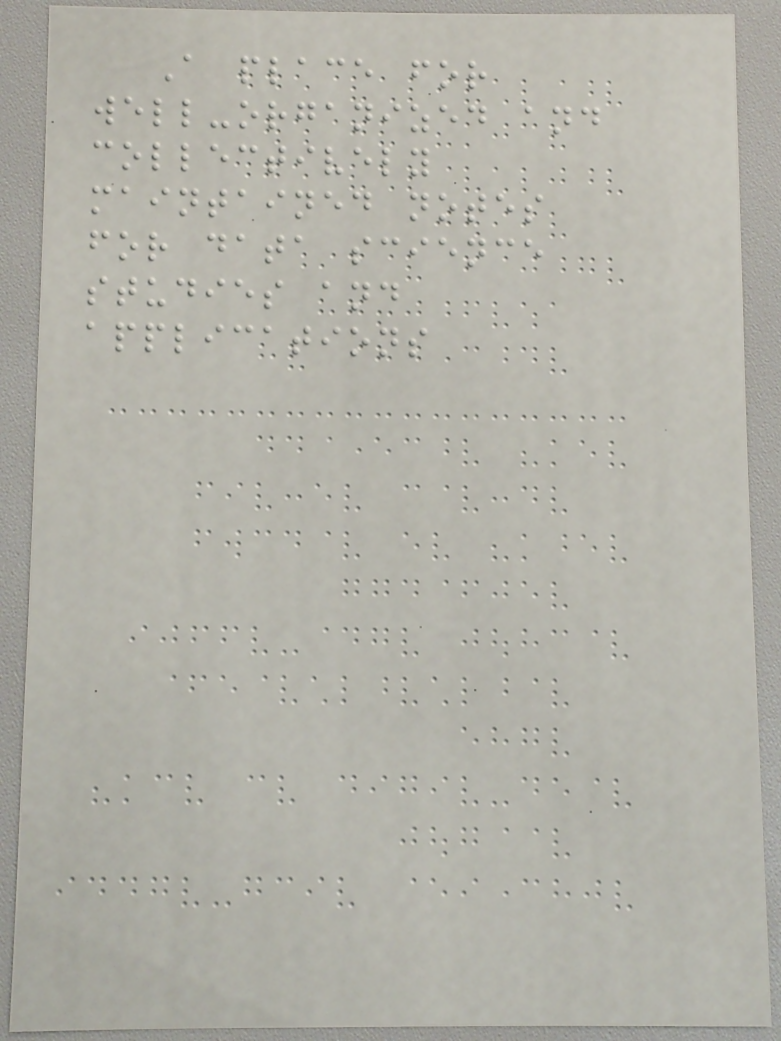A place for
well-organized and
collectively
maintained notes
for data science
studies and
applications
